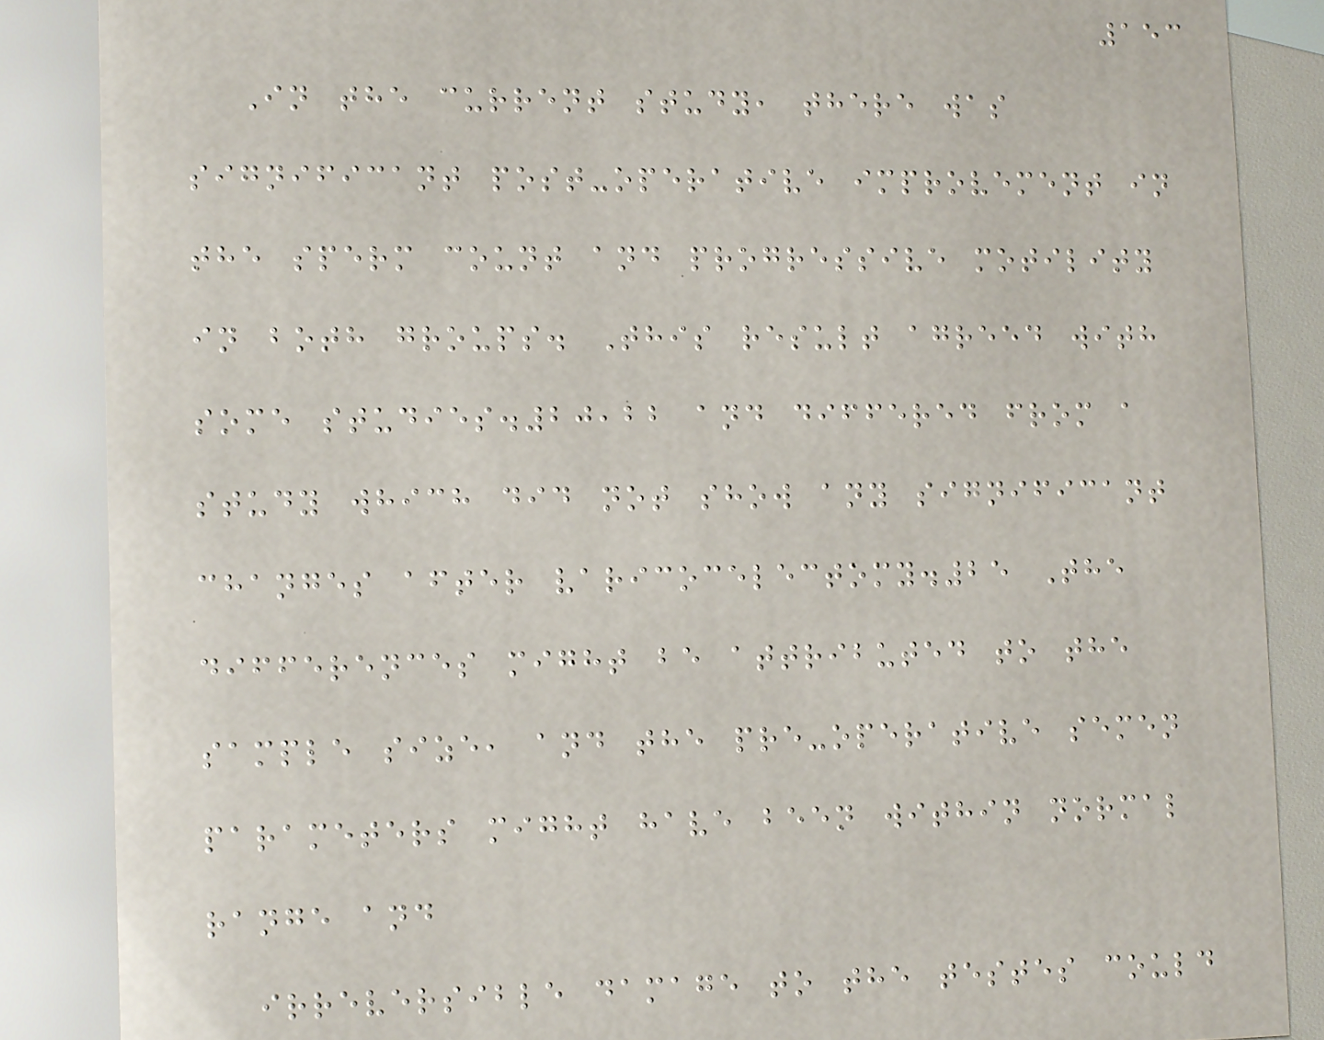153
In the current study, there was
significant post-operative improvement in
the sperm count and progressive motility
in both groups. This result agreed with
some studies.20,22 and differed from a
study which did not show any significant
changes after varicocelectomy.25 The
differences might be attributed to the
sample size, and the pre-operative semen
parameters might have been within normal
range and
irreversible damage to the testes could
